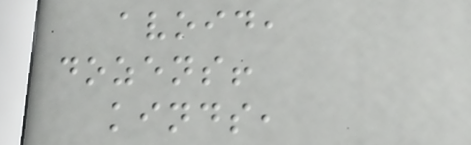avoid,
dozens!
kinds,
